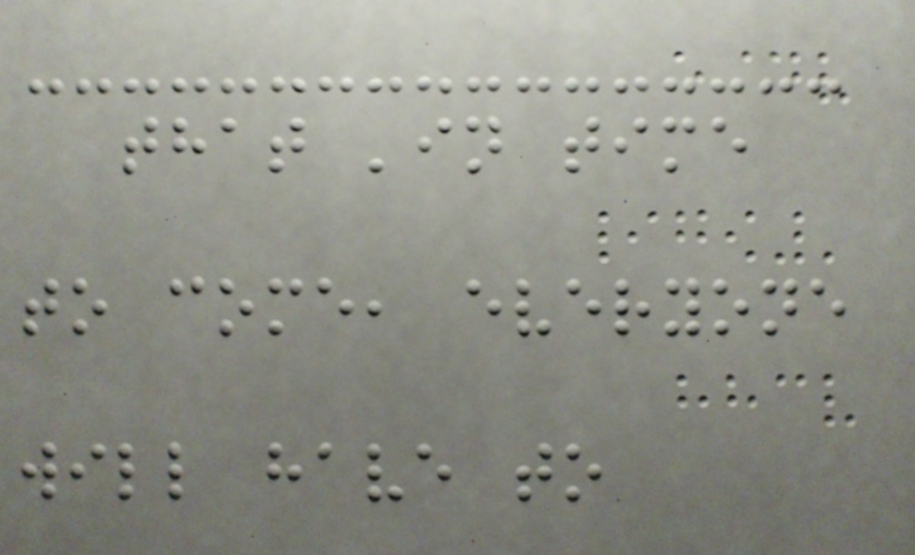that 'in time
to come, everyone
will have to
